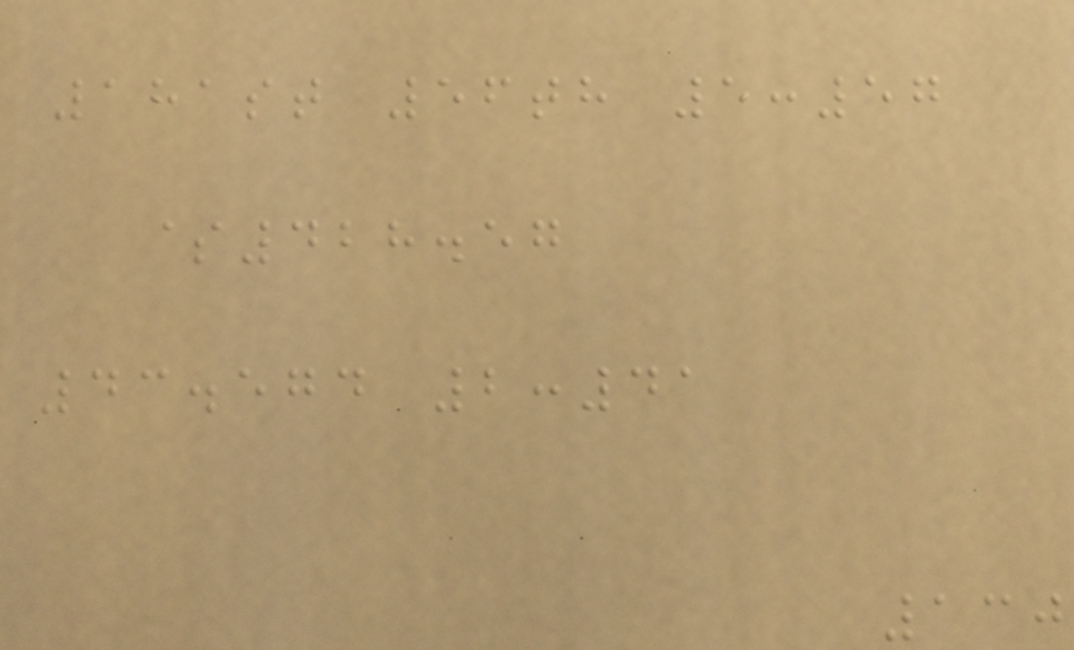181st 56th 5:57
$428.57
43.574 2:41
130
